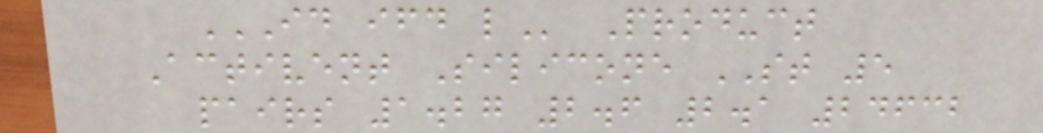ID IFD L Product
Activent Silicone ST 5
pairs 1.27 2.6 2.1 24632
